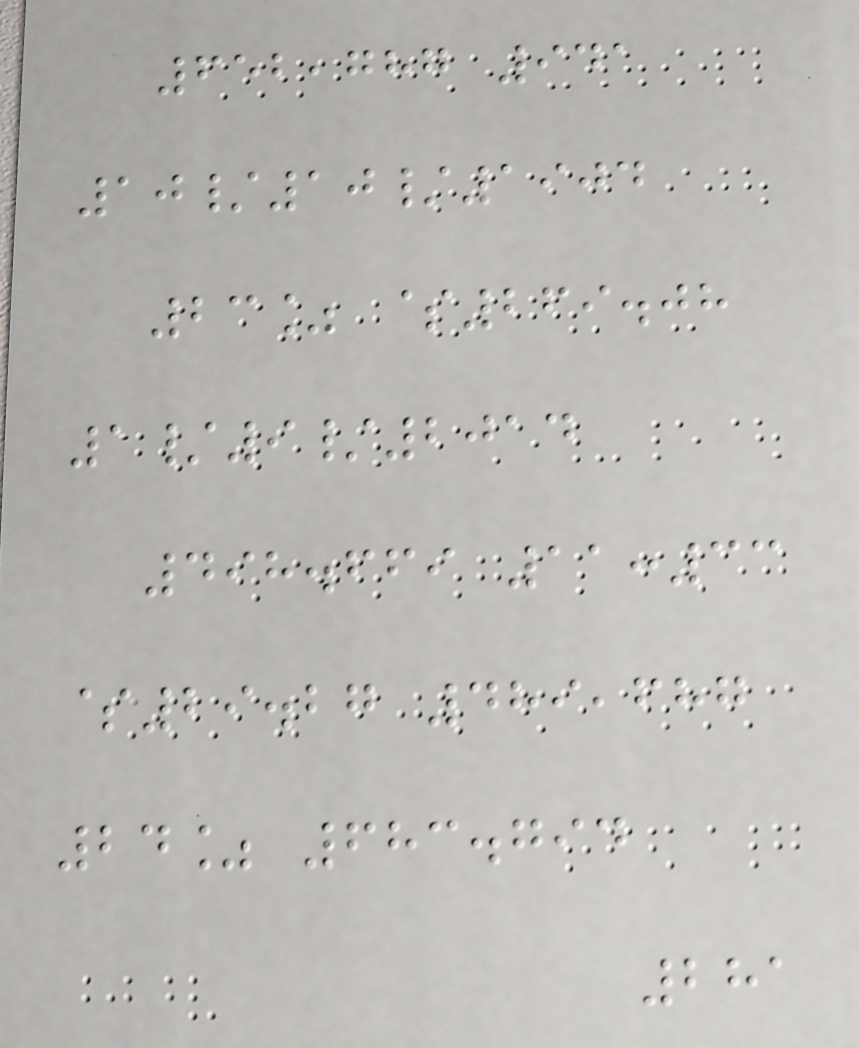652,787 941
10/10/1904
23% $269.08
1/9/2014
498.669 11:33
$29.27 489,687
24% 683.794
281
